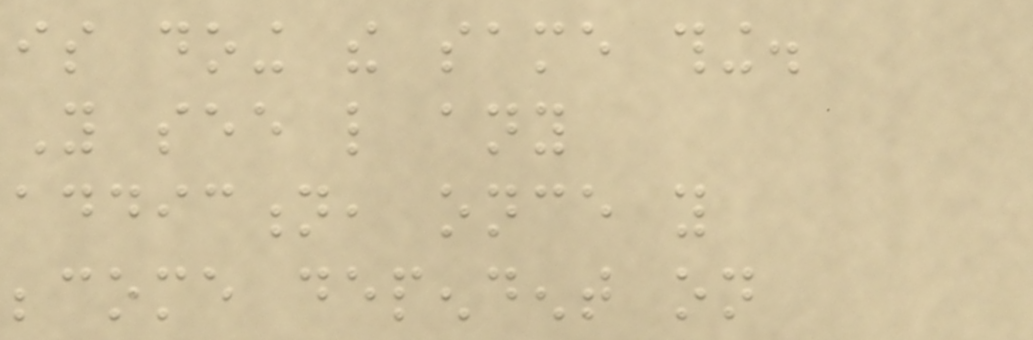is doing the same thing.
You see like any
addiction, once you
become dependent on
